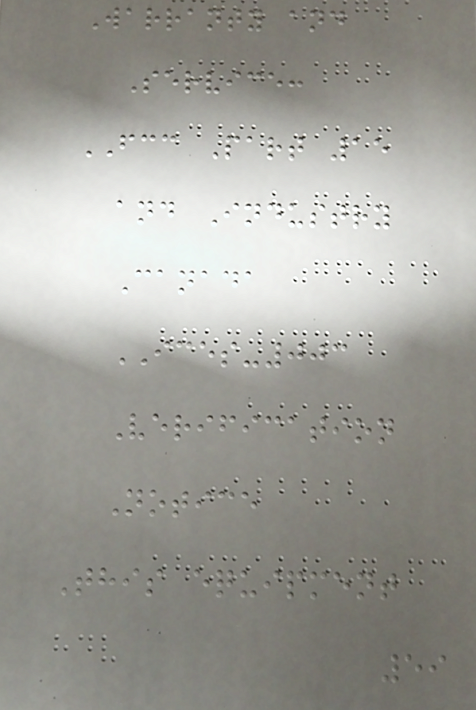Warranty and
Service:
FCC Part 15
and Industry
Canada
ICES-003
Verification
Notice
This equipment
59
